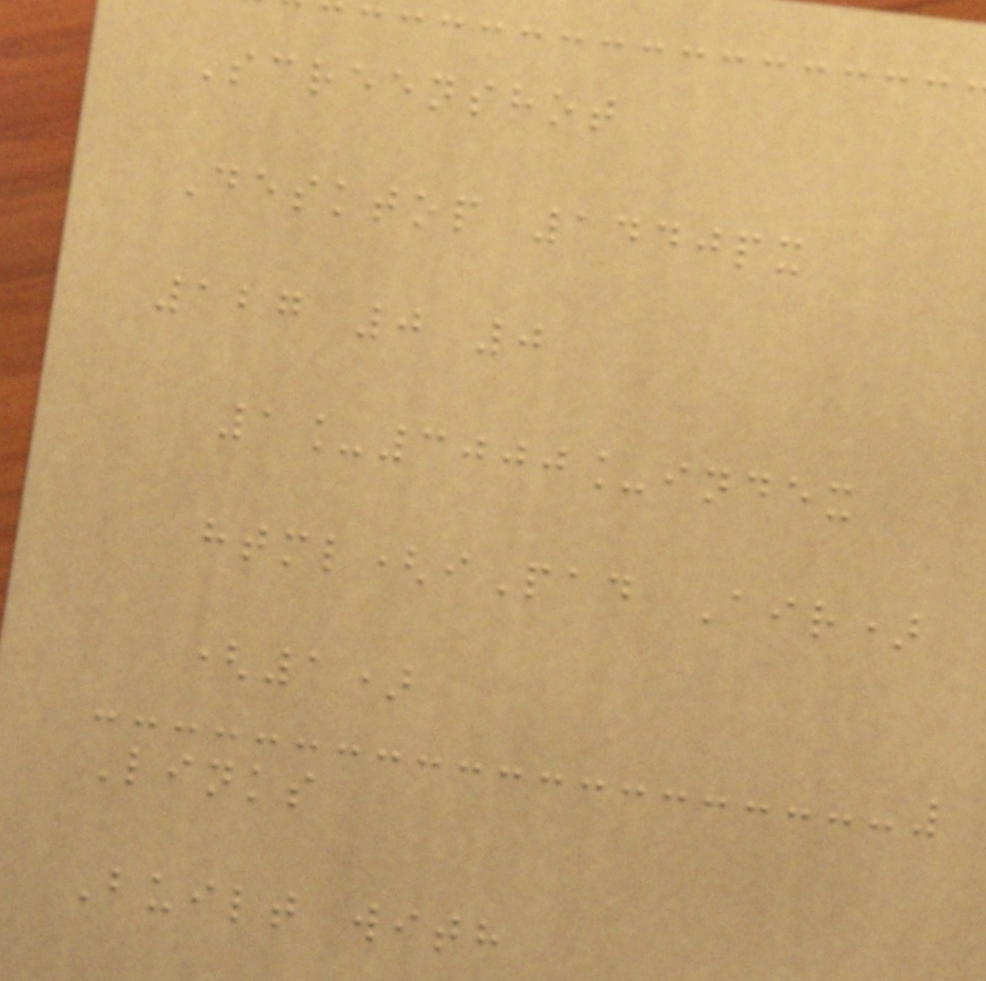Screenshot
Desktop 1440px
127 0 0
1_3000_index
html(iPad Air)
(1)
Links
Built with
